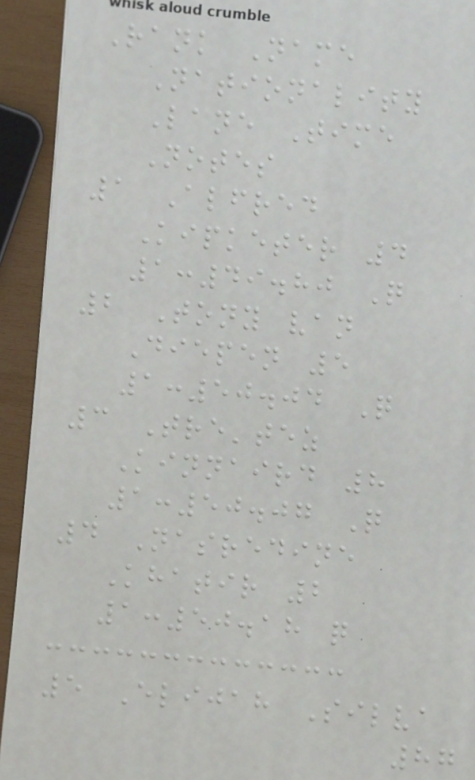Rank Name
Nationality
Lane Time
Notes
1 Alfred
Kipketer 4
1:49.80 Q
2 Tony van
Diepen 5
1:50.04 Q
3 Tre'tez
Kinnaird 8
1:50.07 Q
4 Nasredine
Khatir 2
1:50.18 q
5 Elijah Silva
87
